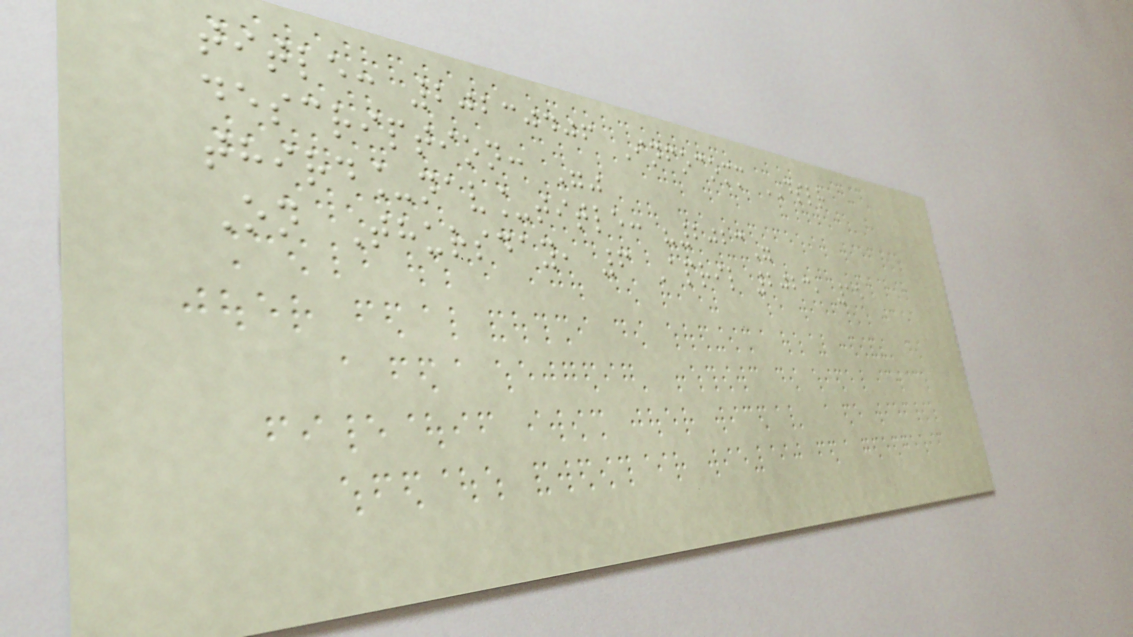title: 20230406 Infocomm DSLR
description: ""
third_nav_title: "2023"
On Thursday, 6 April 2023, 15
